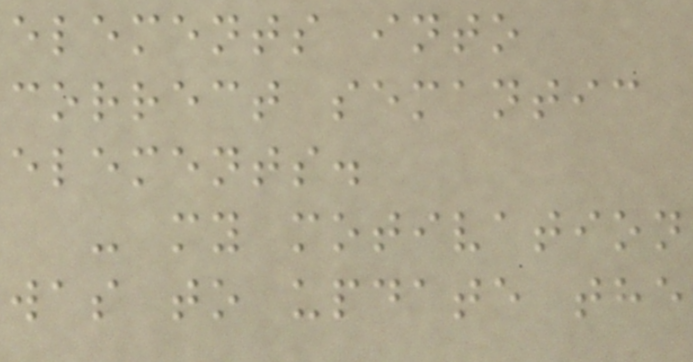elements into
correct semantic
elements.
- my motivation
was to update the
